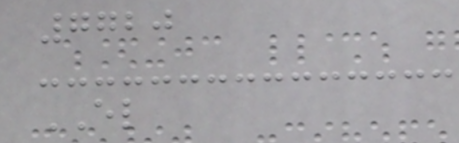7720
EL
